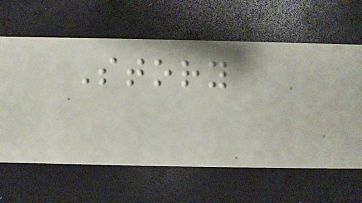Story
